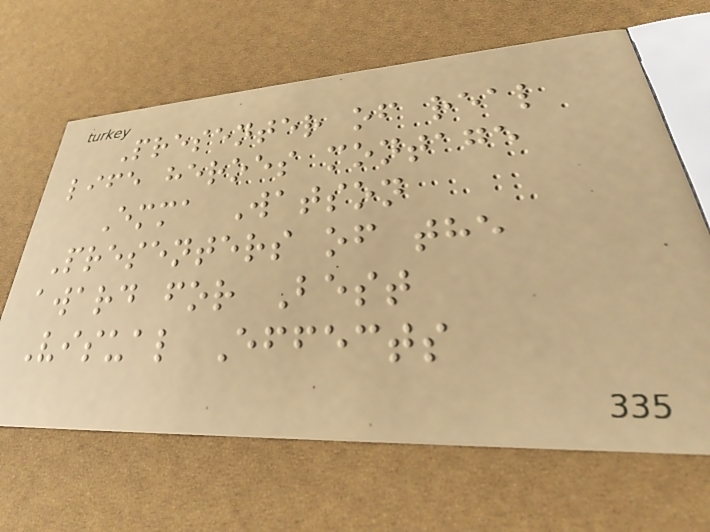Presenter of real
life heroes montage
Emma Watson
Presenters of the
award for Best
Visual Effects
